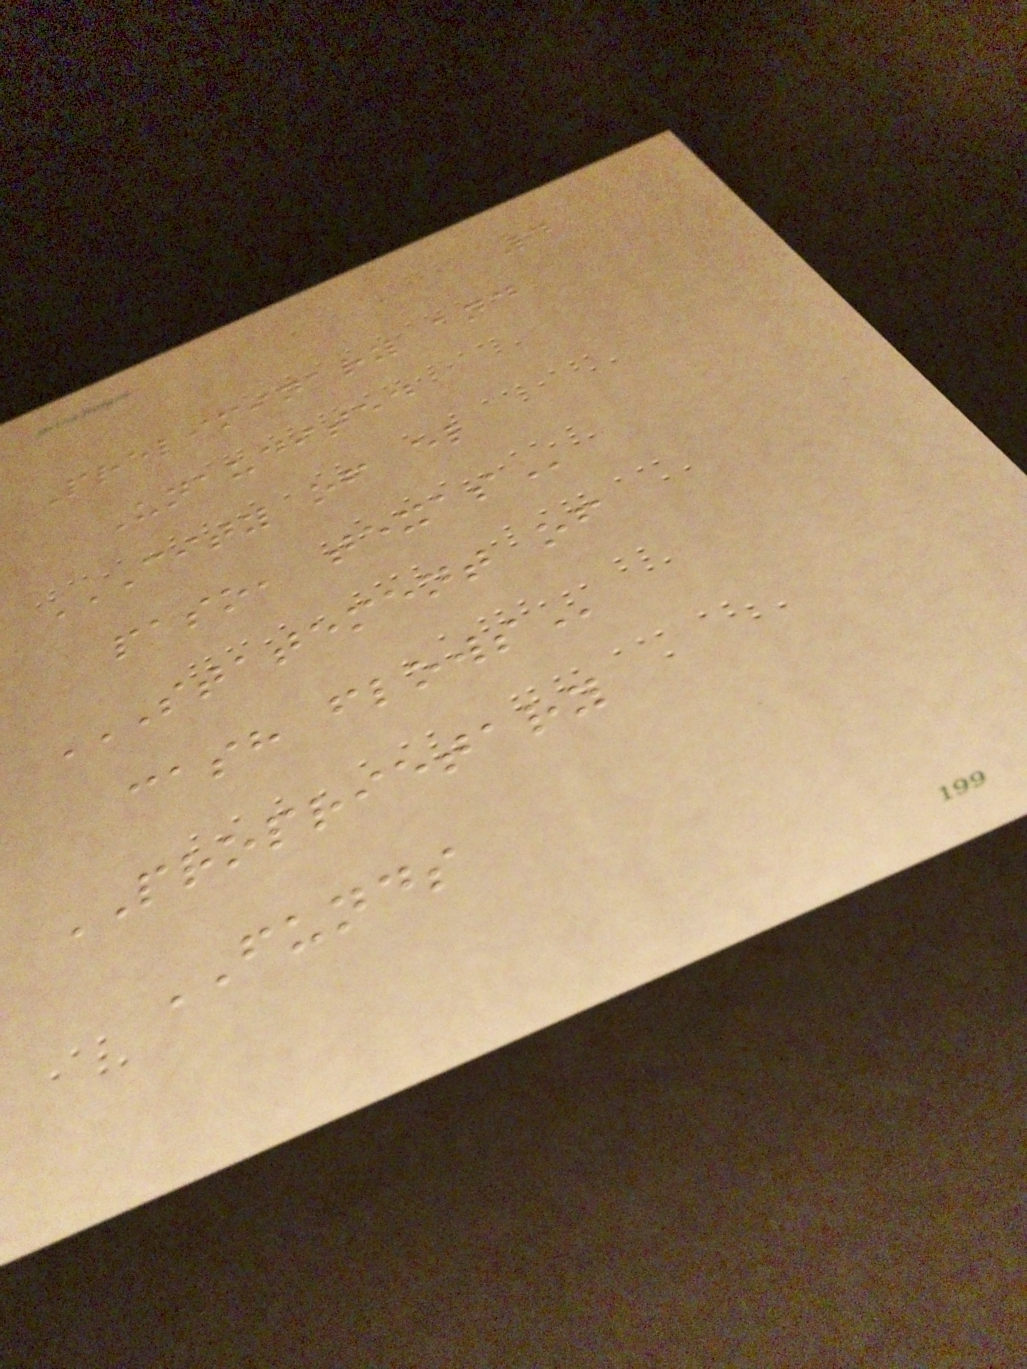4
Preliminary and
Unaudited
CITY OF EL
PASO, TEXAS
STATEMENT OF
CASH FLOWS
PROPRIETARY
FUNDS
